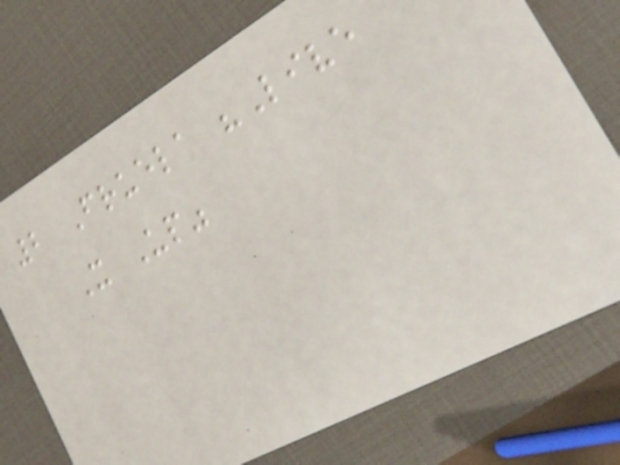2 Fruela "Live
It Up"
